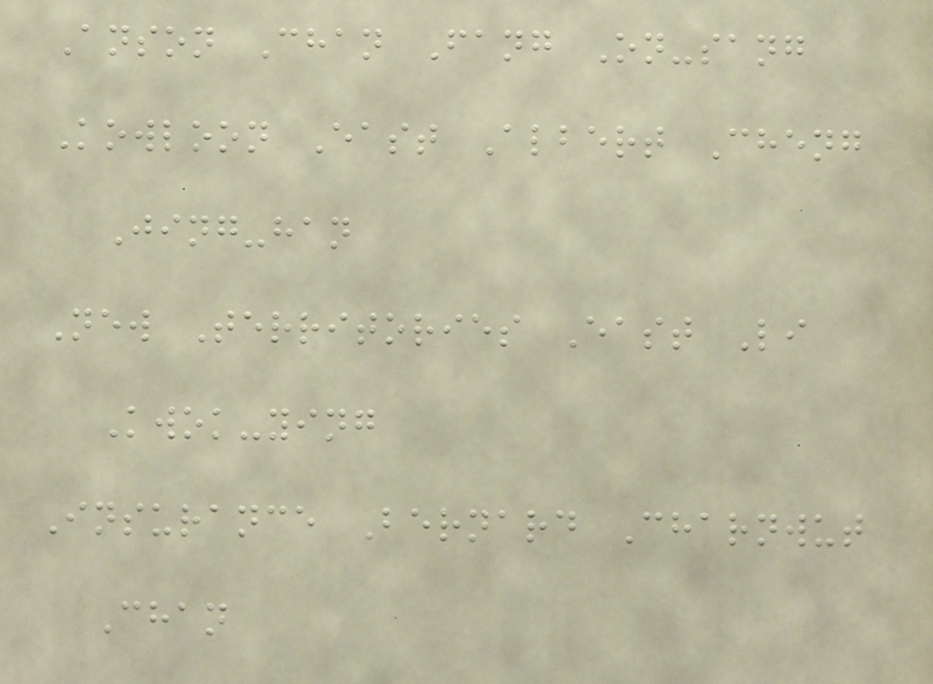Anson Chan Fang On-sang
Kowloon East Albert Cheng
Jing-han
New Territories East Li
Kwok-ying
Insurance Bernard Charnwut
Chan
